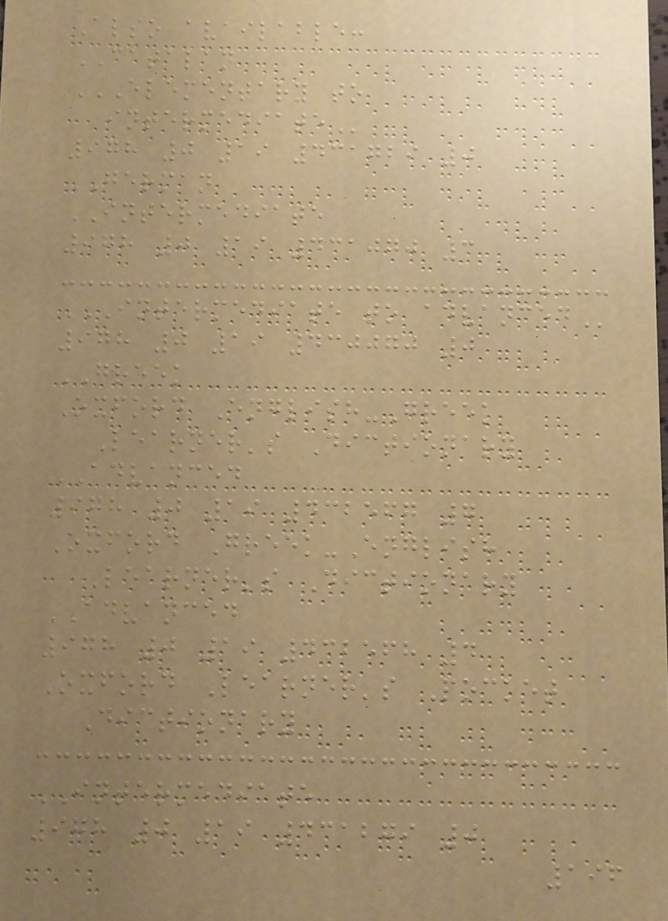Also available:
CATALAN
ELEMENTARY TO
INTERMEDIATE
978 0 19 431729 0
GERMAN
INTERMEDIATE
978 0 19 431070 3
INTERMEDIATE TO ADVANCED
978 0 19 430070 0
GREEK
Oxford English-Greek
Learner's Dictionary
ADVANCED
978 0 19 432567 7
Oxford Greek-English
Learner's Dictionary
ADVANCED
978 0 19 432568 4
Oxford Learner's Pocket
Dictionary
INTERMEDIATE
978 0 19 431279 0
196
